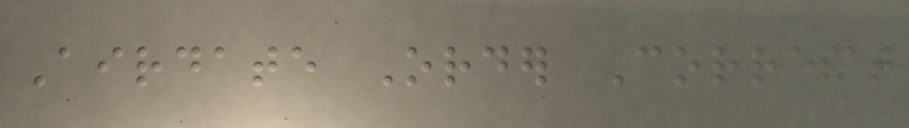Airdate Order Correct
